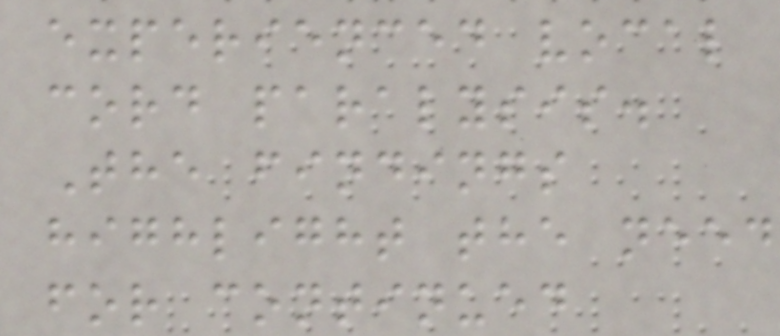experienced vocal
cord paralysis.
The findings
highlight the need
for continued
